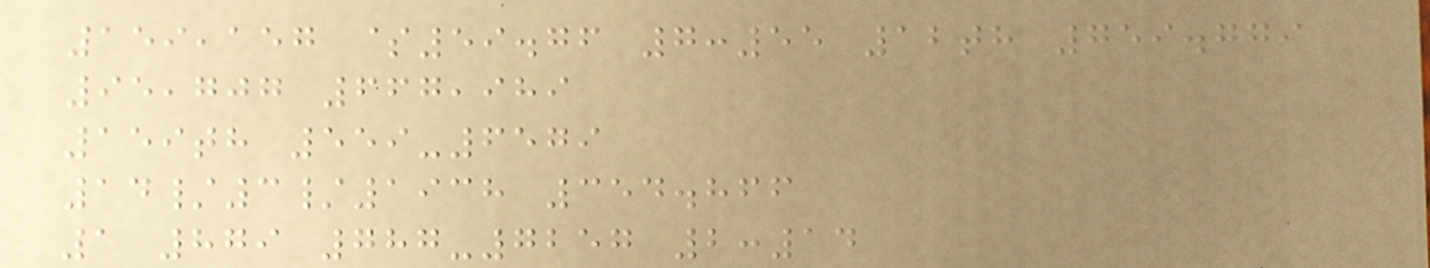159,157 $59.76 7:55 12th 759.779
95,707 667,989
159th 559-6579
14/3/1938 354.866
1 879 787-7257 2:14
